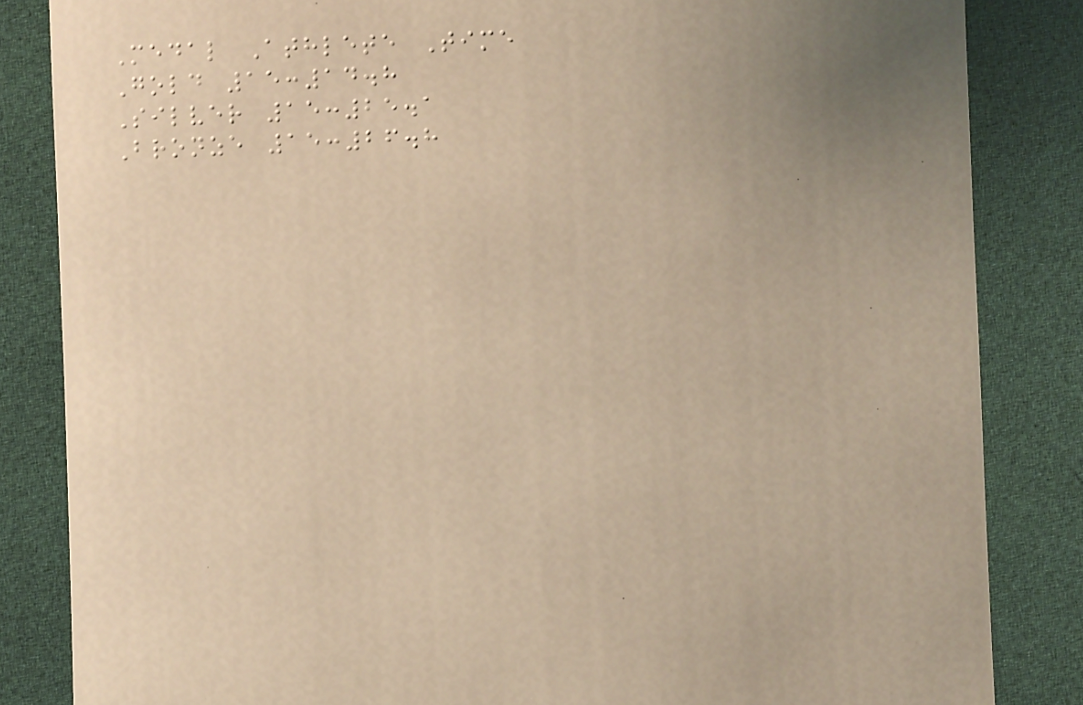Medal Athlete Time
Gold 15:14.8
Silver 15:25.1
Bronze 15:26.8
